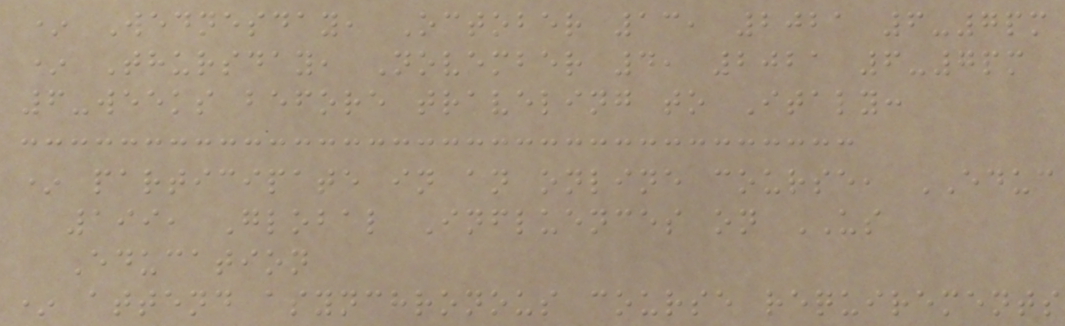* Wednesday, October 13, 2021 6-7pm
* Thursday, November 4, 2021 6-7pm
6-weeks before traveling to Italy:
* participate in an online course, EDUC
199, Global Influences on US
Education
* attend asynchronous course requirements
